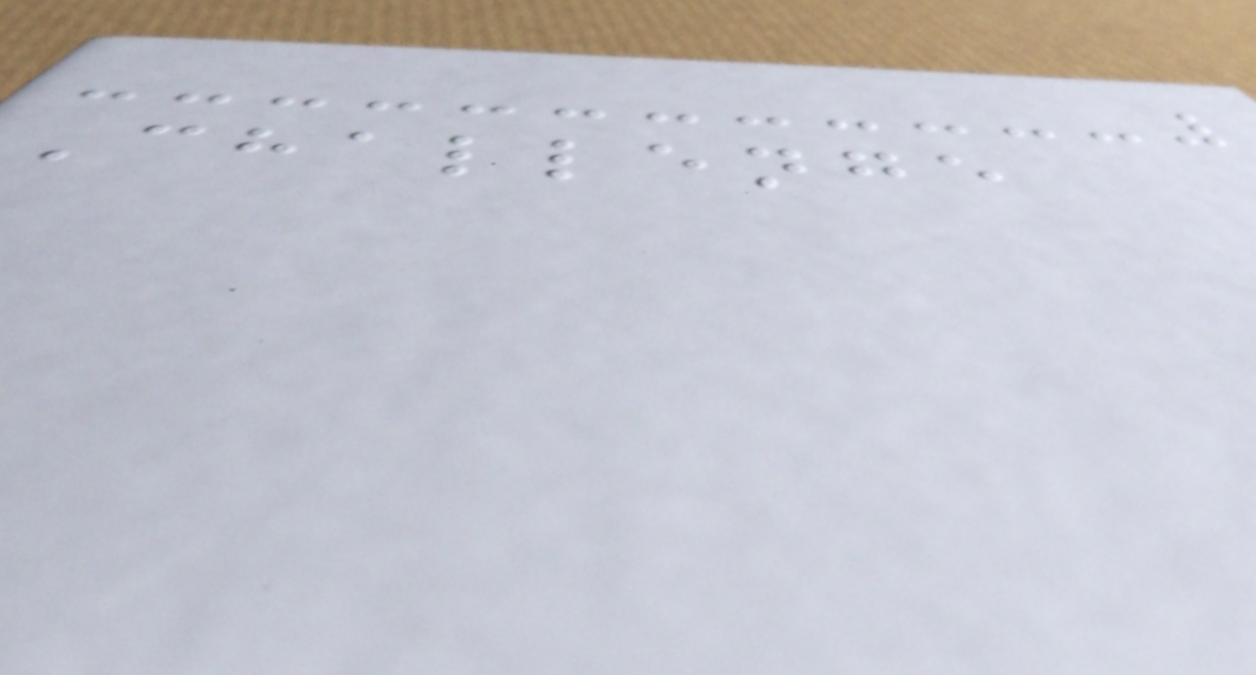Challenge
